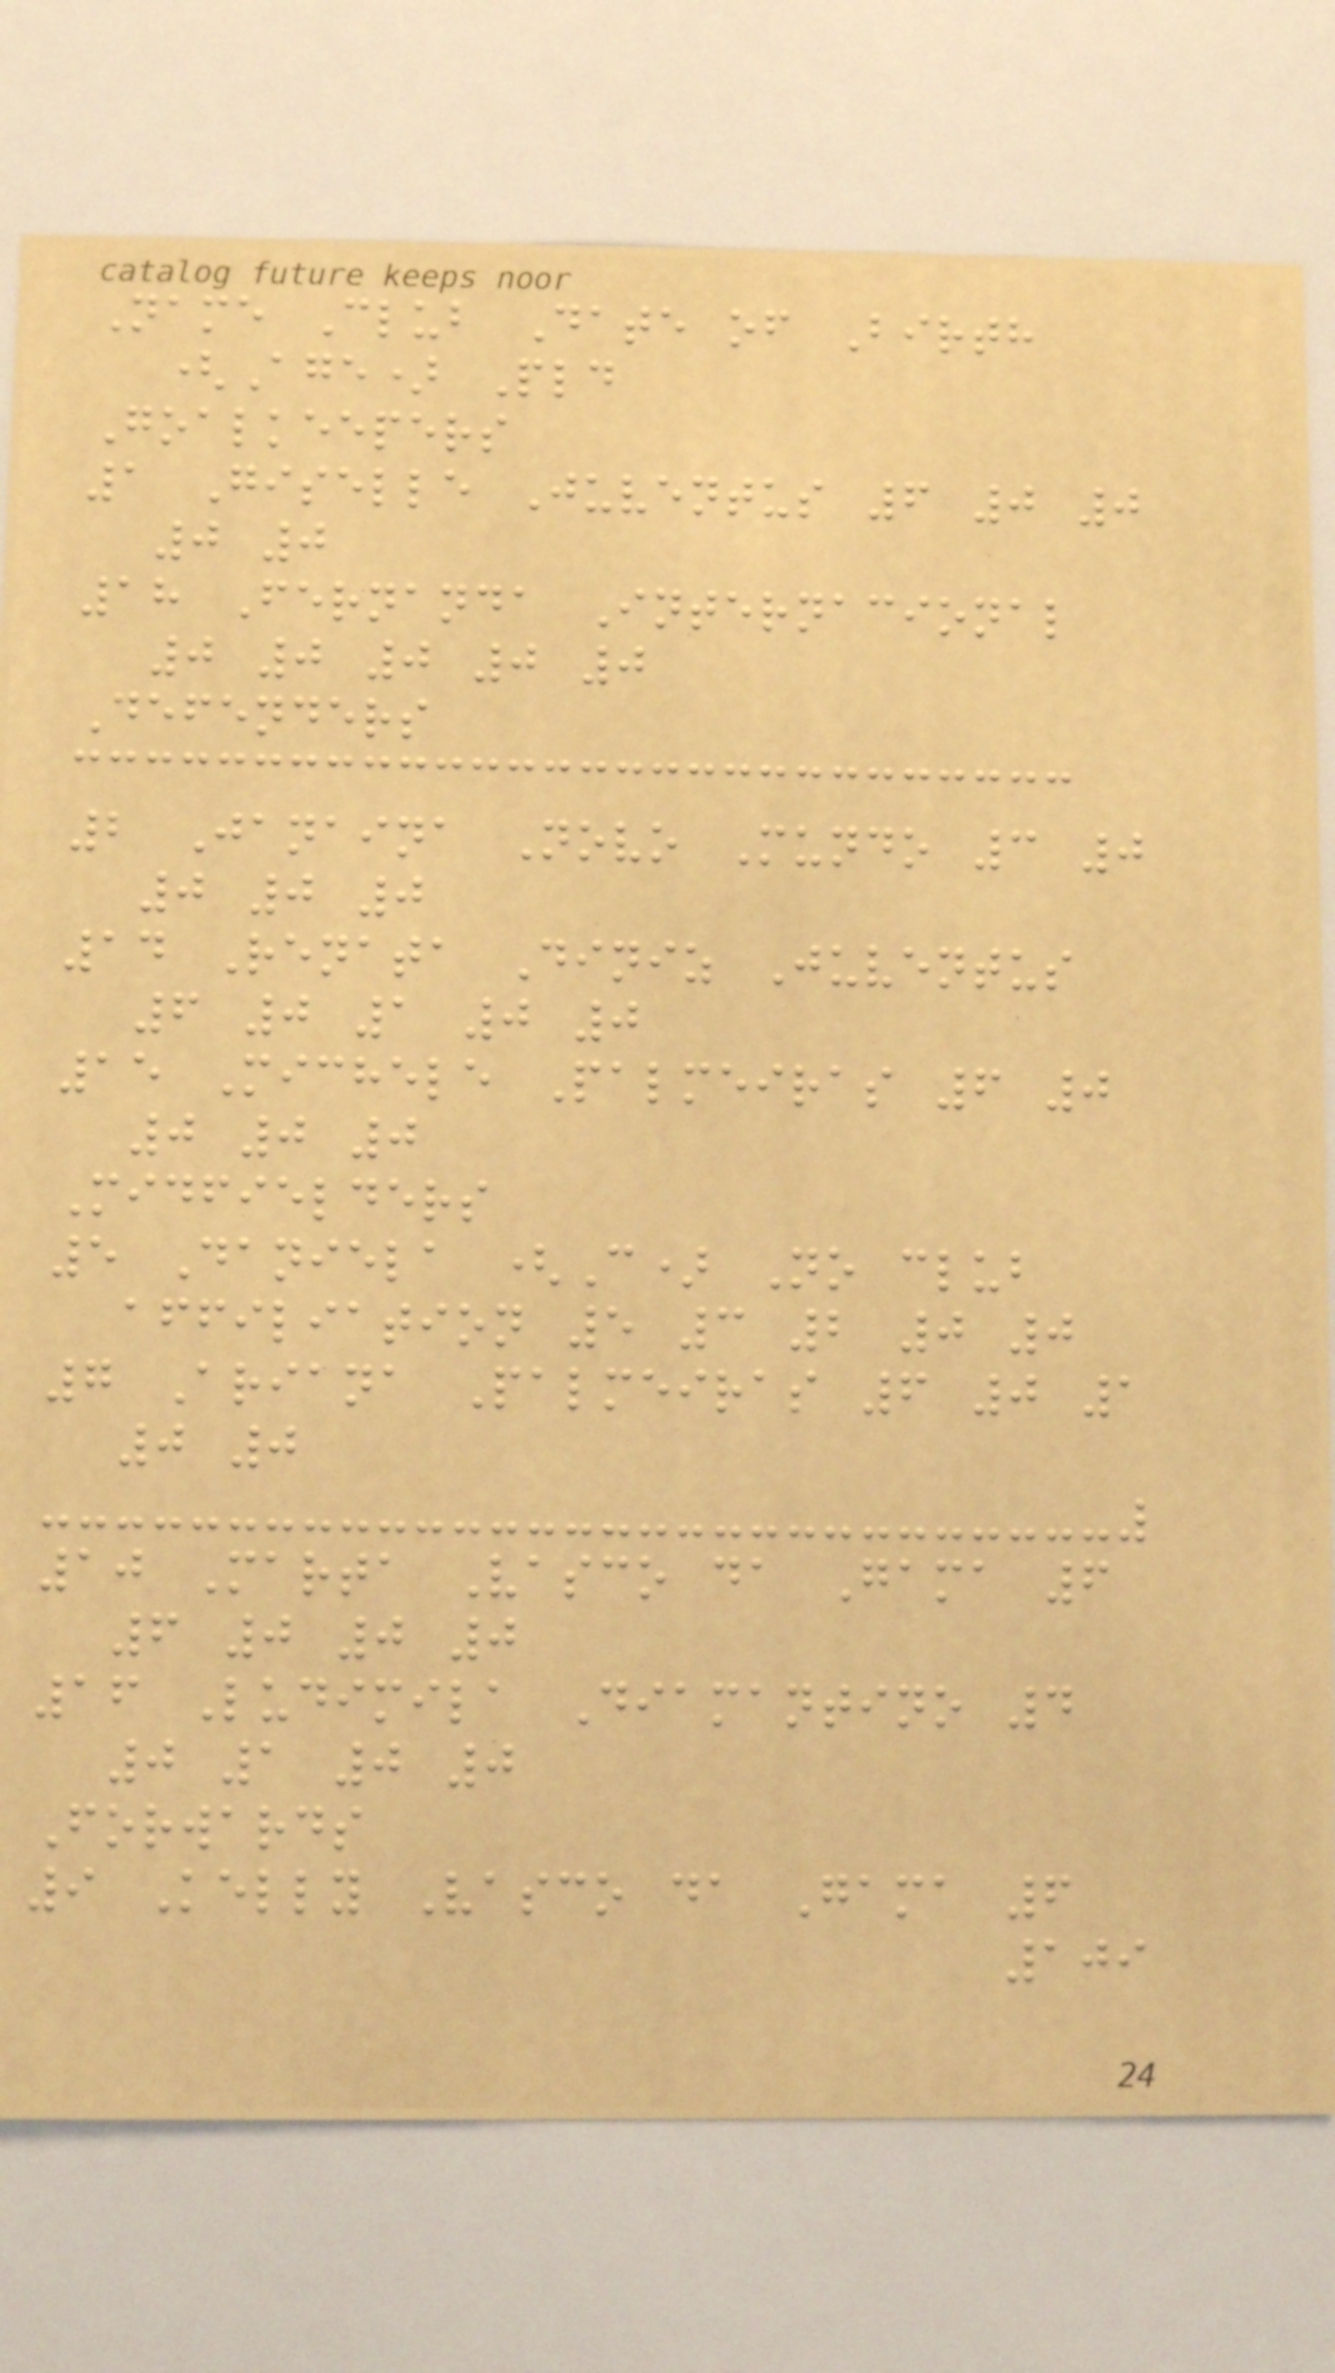Name Club Date of Birth
(Age) Pld
Goalkeepers
1 Giselle Juventus 6 0 0
0 0
18 Fernanda Internacional
0 0 0 0 0
Defenders
2 Janaina Novo Mundo 3 0
0 0 0
14 Renata Diniz Juventus
6 0 1 0 0
15 Michele Palmeiras 6 0
0 0 0
Midfielders
5 Daniela (C) No club
affiliation 5 3 2 0 0
7 Ariana Palmeiras 6 0 1
0 0
10 Marta Vasco da Gama 6
6 0 0 0
16 Ludimila Diamantino 4
0 1 0 0
Forwards
9 Kelly Vasco da Gama 6
109
